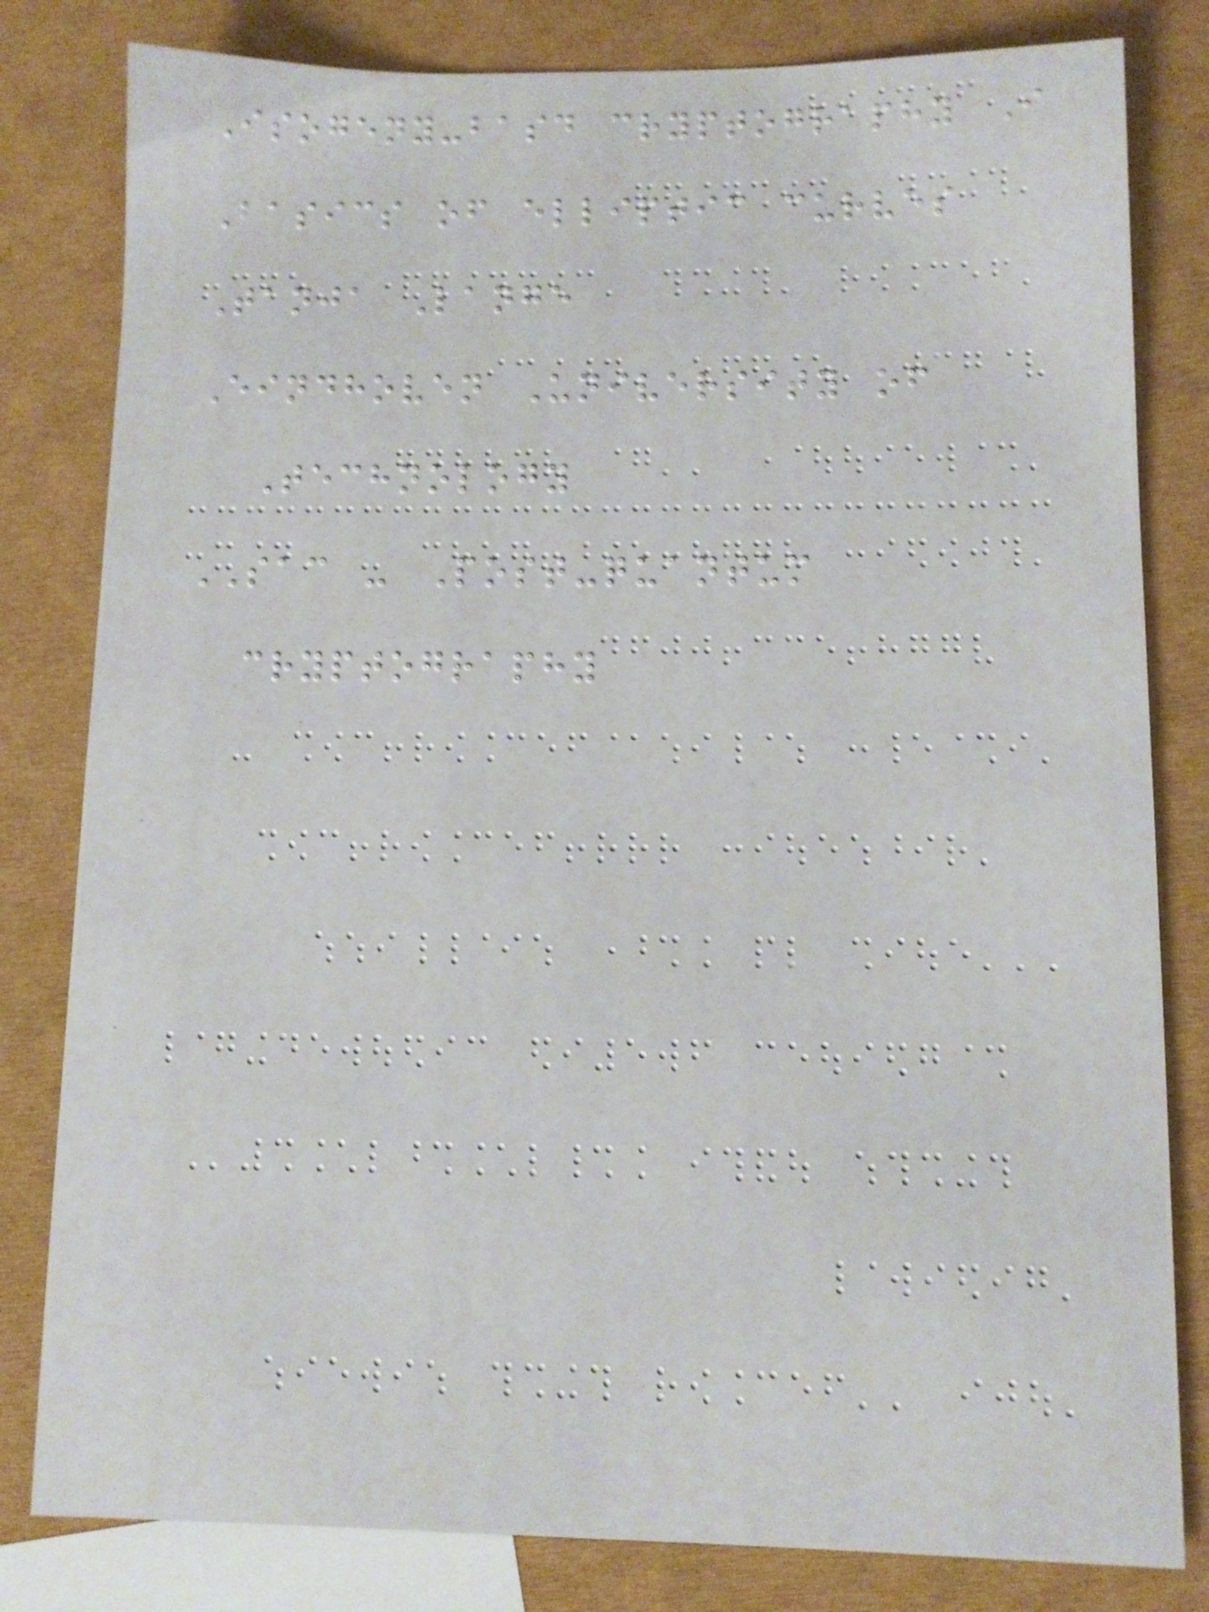Isogeny-basd cryptography I
Basics of elliptic curves
Tanja Lange
Eindhoven University of
Technology
SAC - Post-quantum
cryptography
